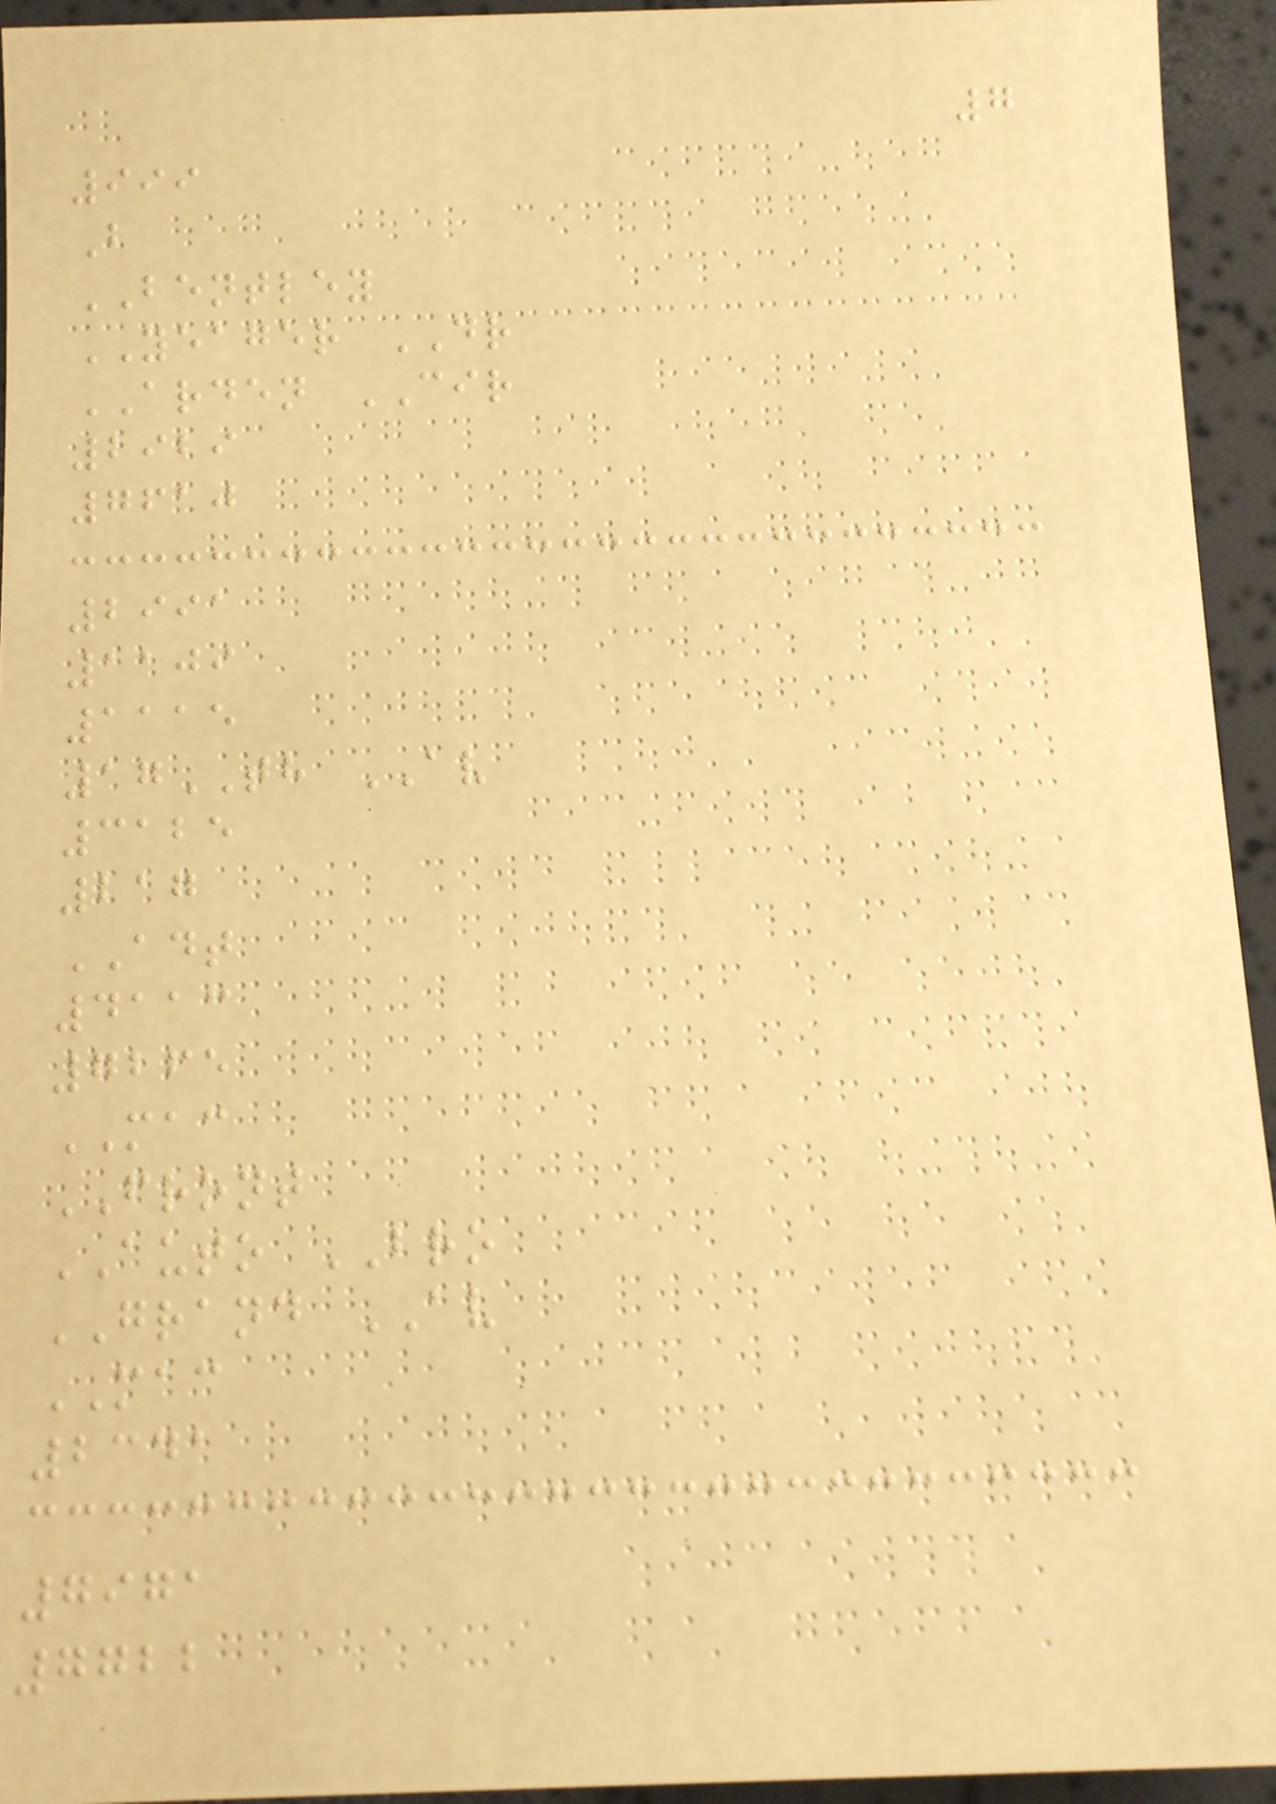7
999
B
BENTLEY
YEAGER DR
ARDEN CIR
2929
7610
2991
1109
1115
17TH AV
3125
217
ADT
4113
7265
MAC
FRONT
AUTO BRO
GRAND AV
MAC
2341
7971
7722
